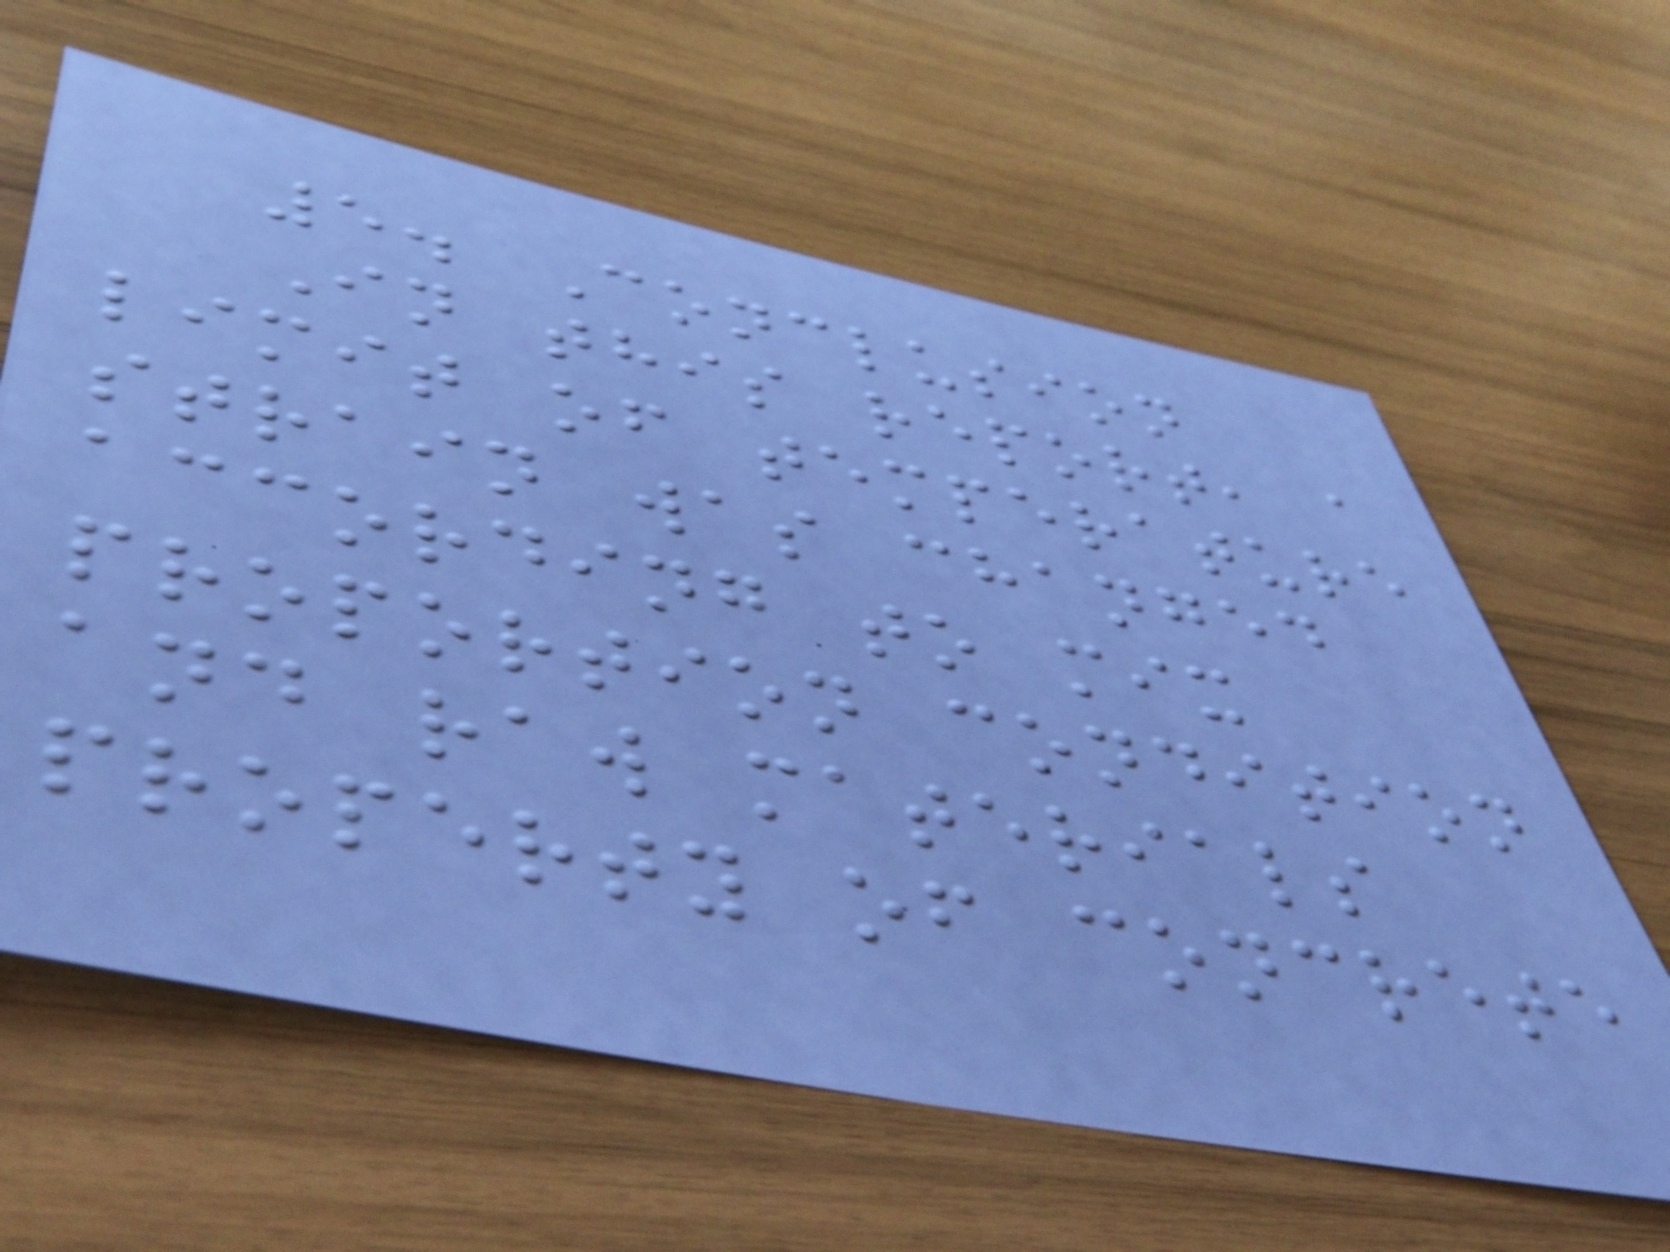5. Conclusion
In this report, a
limit of temperature
strain was changed
according to mix
proportion condition
and raw materials
property of concrete
